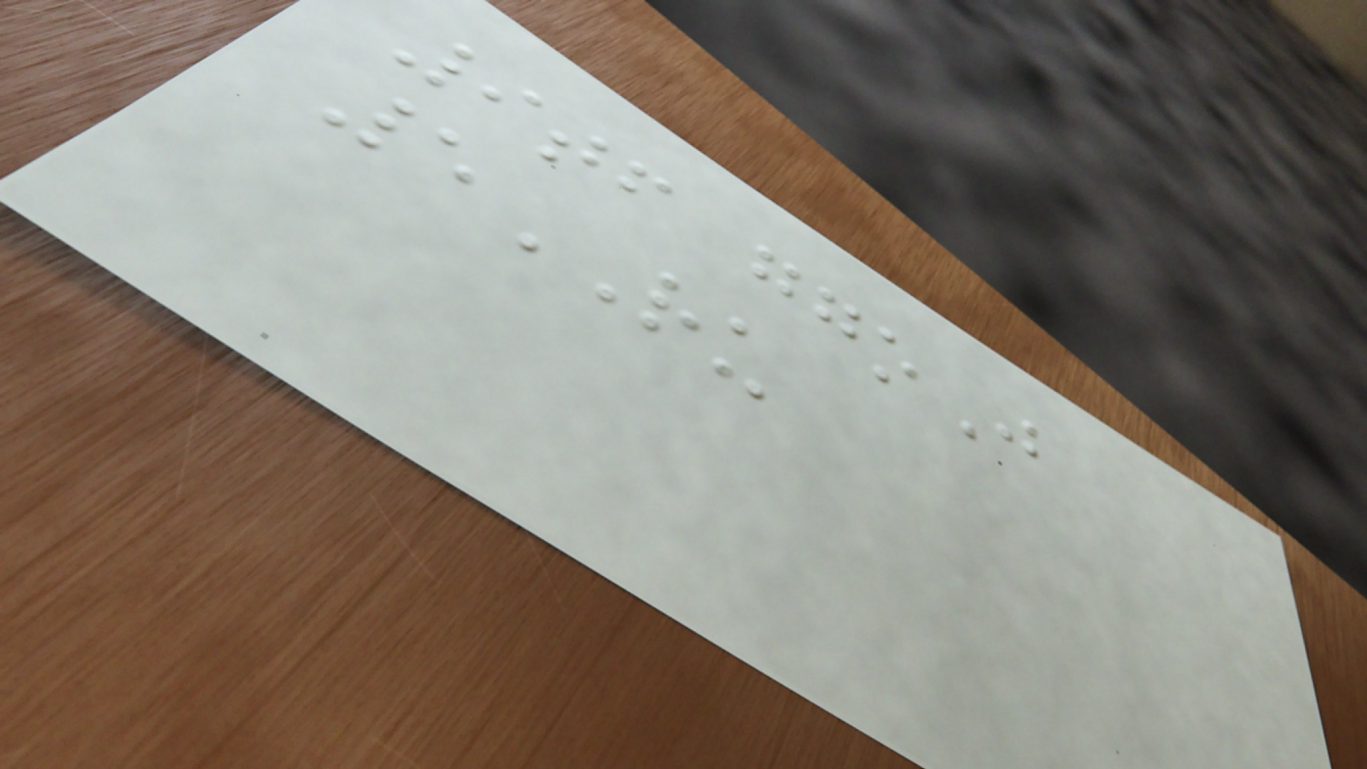9tf ggoJ
5RU
